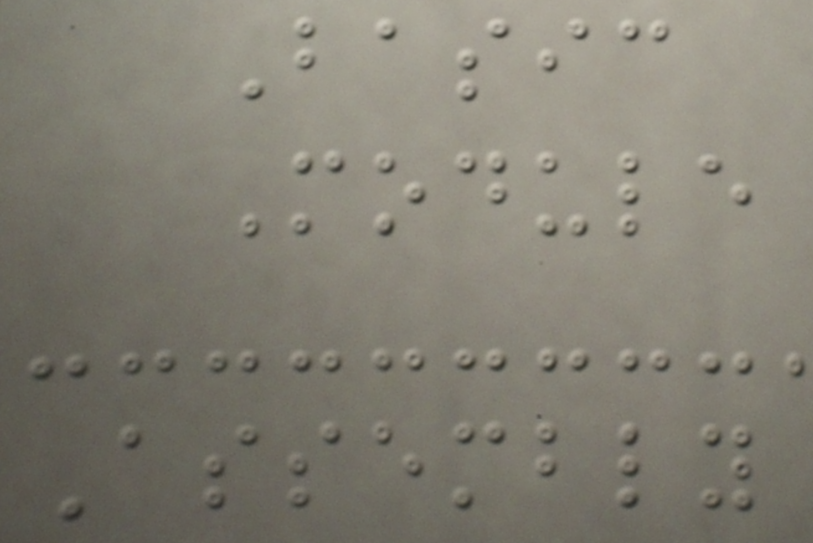Basic
Module
Assembly
